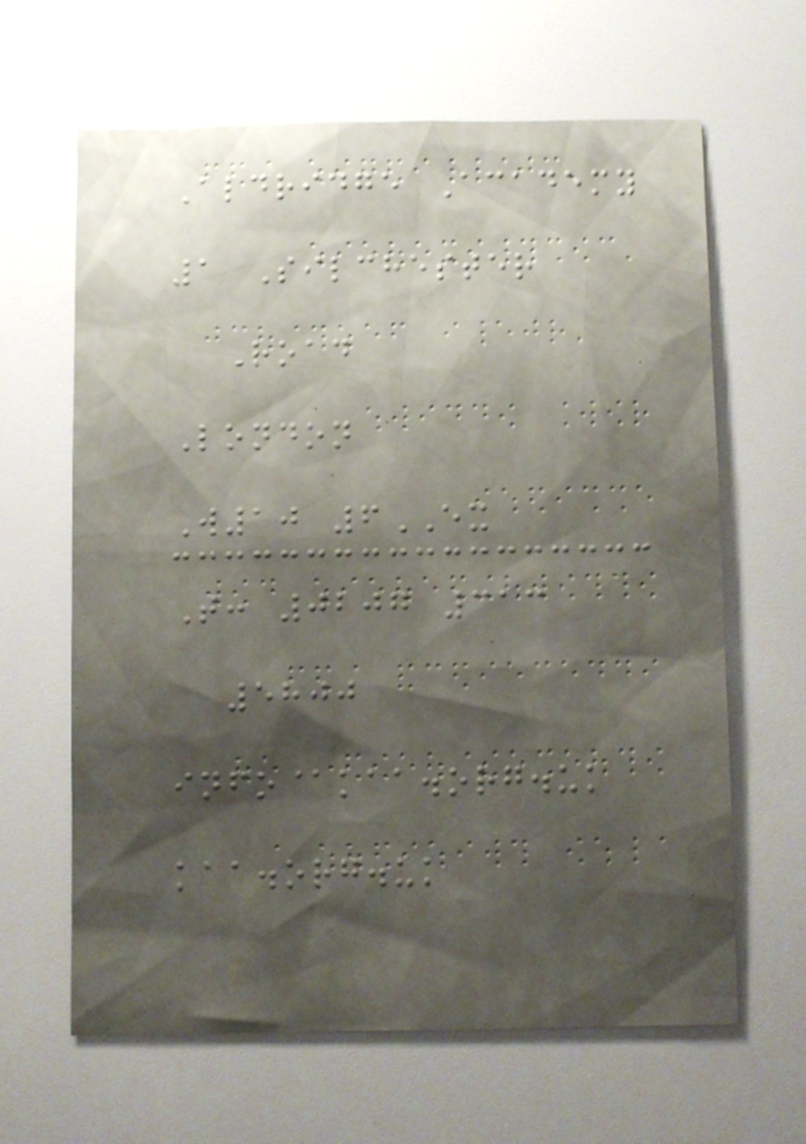Aldridge Academy
1 Silchester
Road
London
W10 6EX
T: 0207 313
5800
info@kaa.org.uk
kaa.org.uk
